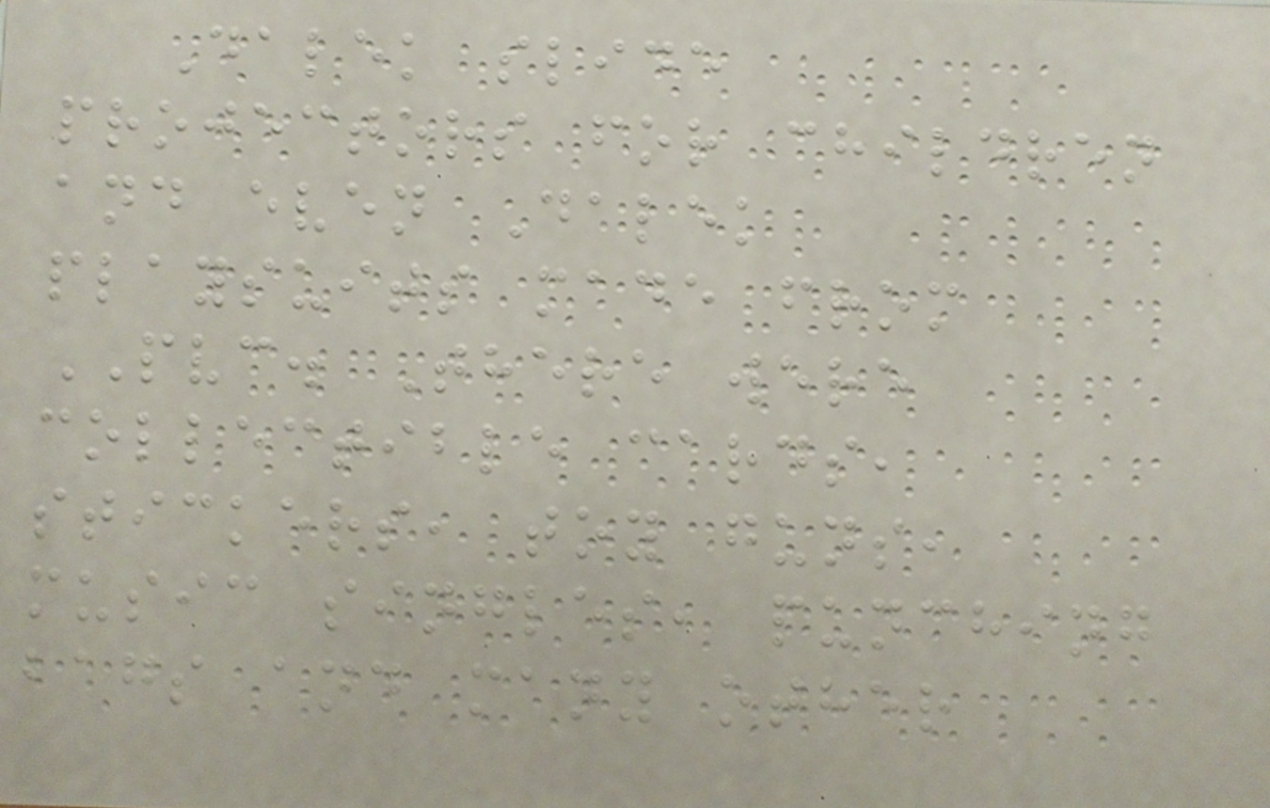Dalek slide
projectors for children
and even Dalek
playsuits made from
PVC. There were
collectible cards,
stickers, toy guns,
music singles, punching
bags and many other
